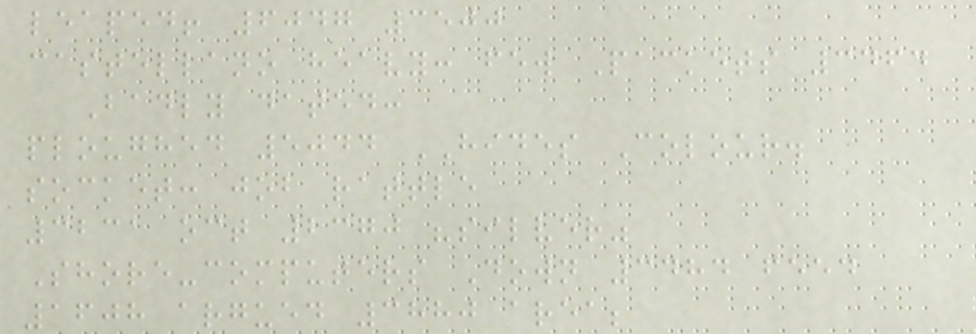leaped! 6047 3500
castellano heavy: few Packets 3464
Badly dated:
ploughed 5044 HIDES Colour.
socket: job rattle
3231 oct 2370 "silver"
Shore-computers Down 3484 feed
1608 argued 3880 area;
